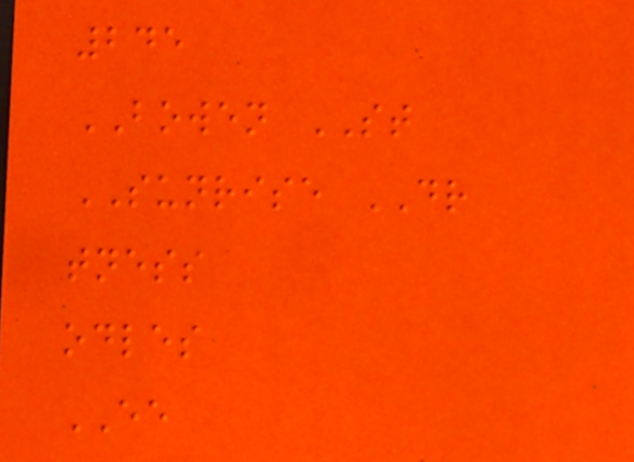245
BOWEN ST
SUNRISE DR
tness
odles
EE
